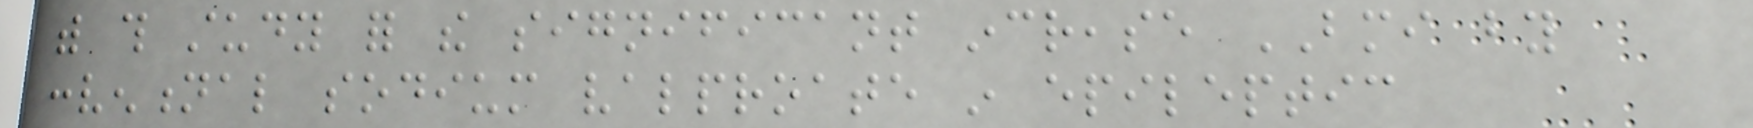with this study for the significant increase BMI by
conventional sodium valproate in epileptic
